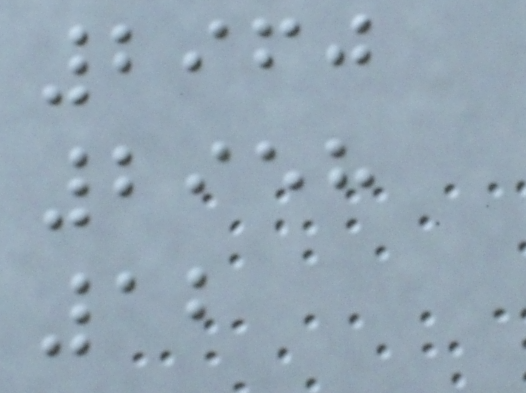2960
2958
12
